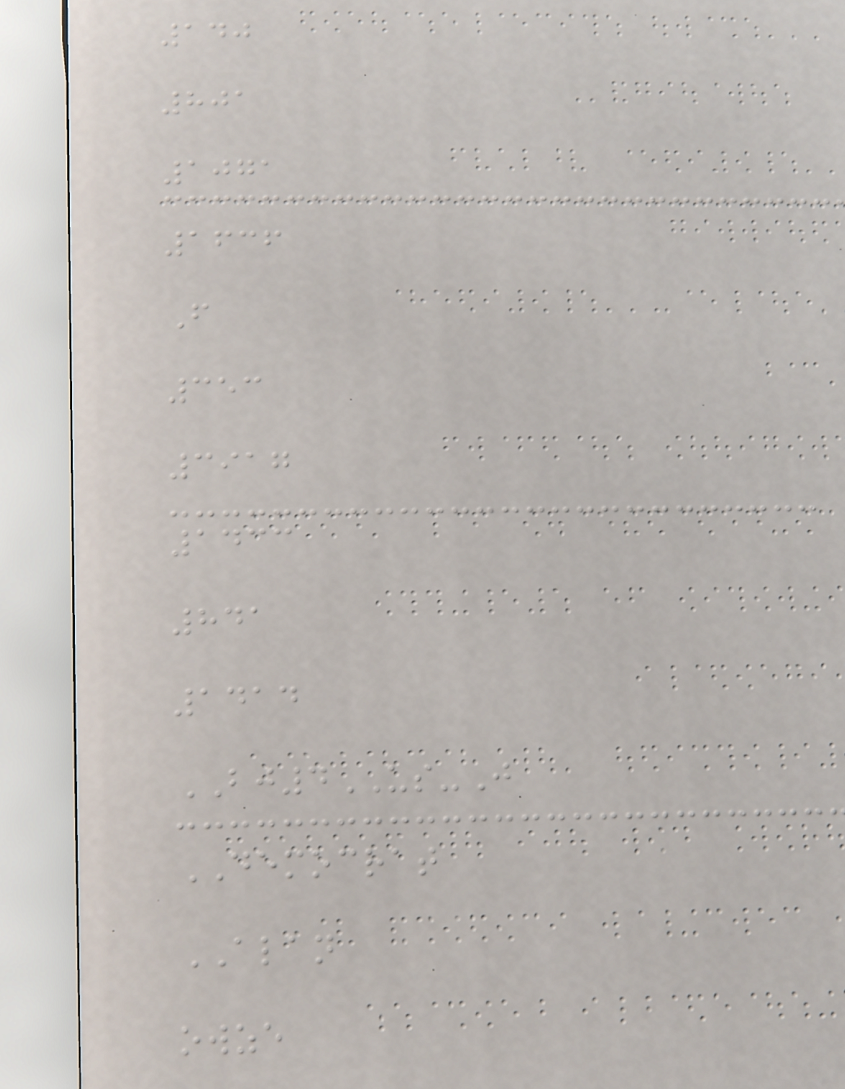140
801
1071
1636
F
353
3917
1433
841
1414
BJ4US-J
DEMOCRAT
ALAN
owze
